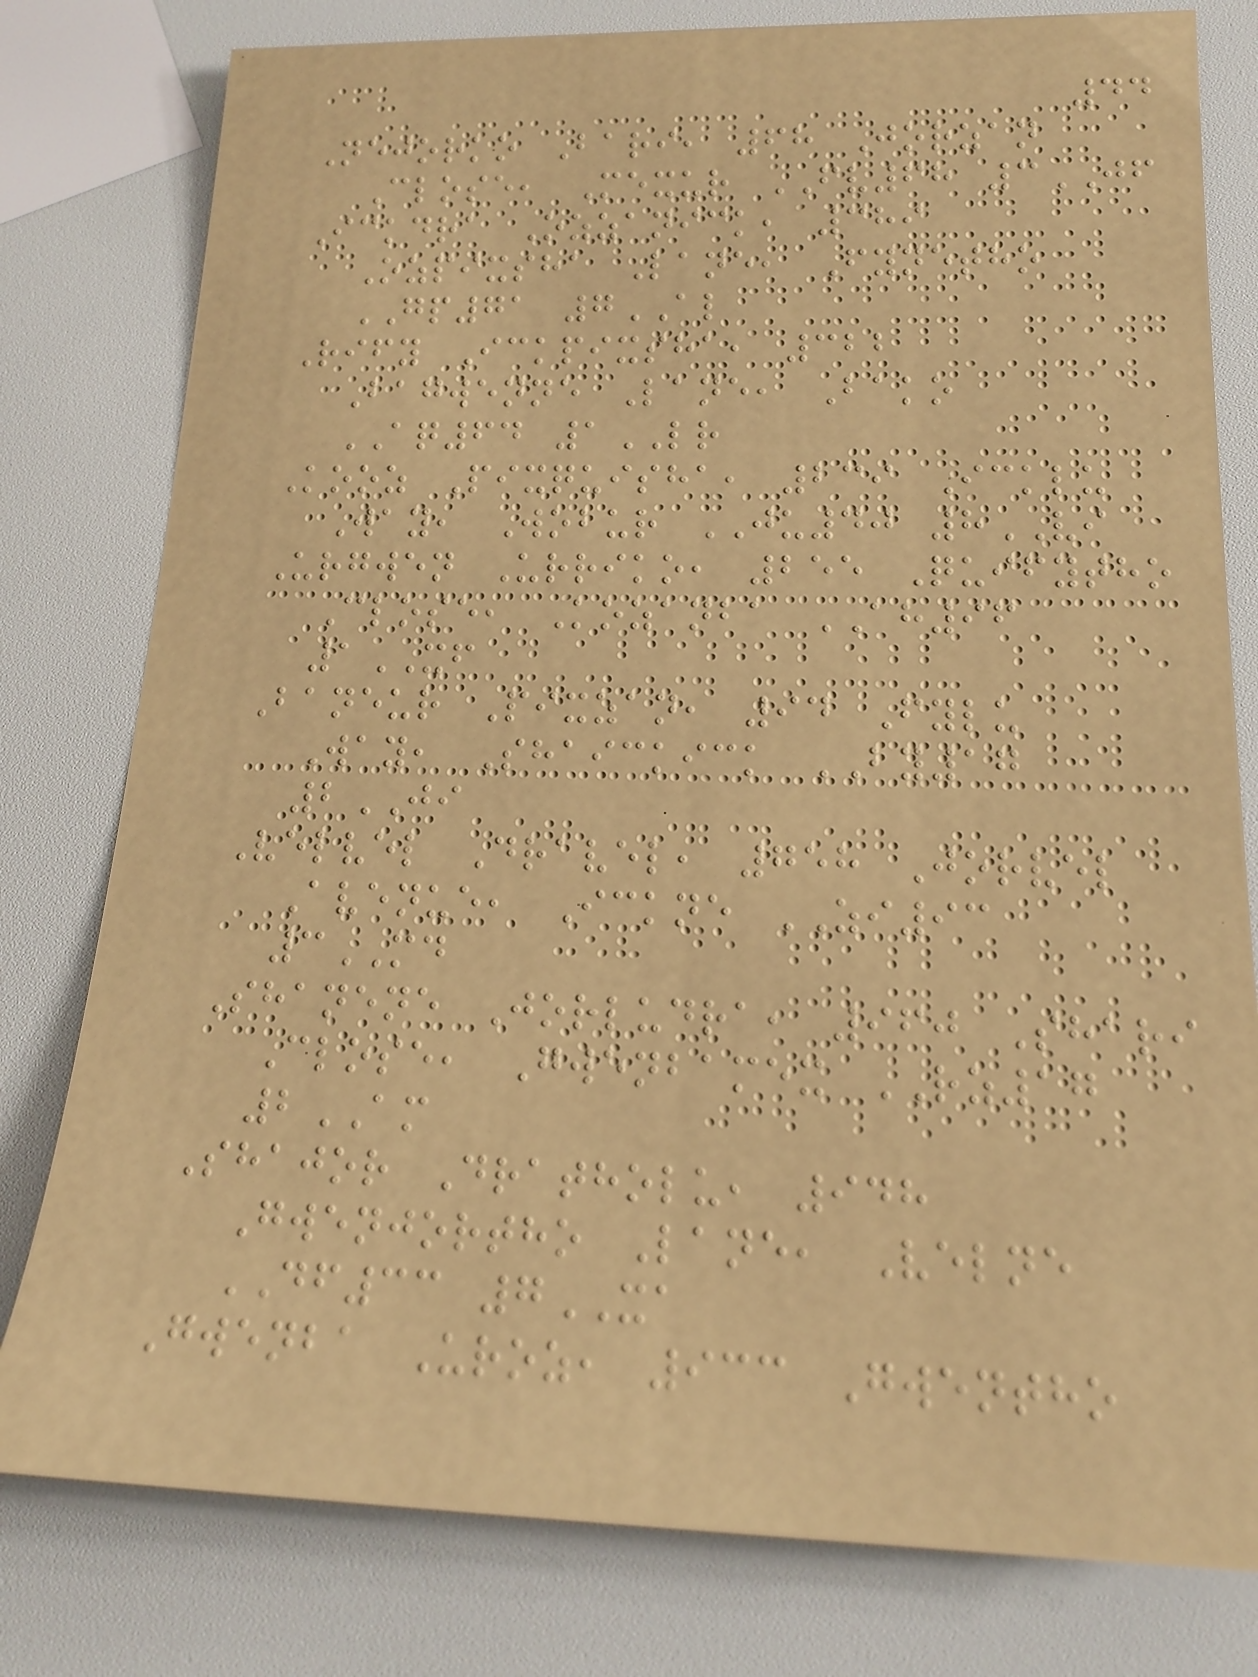44
Nejorko Bari, 68 Jorzan
Close, Mexur FV68 3JF
Ickdra Ozzanick, 389
Ozpixsha Lane, Fynetho
GP71 7AL
Rify Ickpixsha, 322
Bagwenne Lane, Bako
AQ64 1LR
Kooz Pixquisha, 239 Icklu
Way, Wobur JU40 8VI
Urgwen Urriko, 255 Quifytho
Close, Kozanba AH96
1XF
Baneur Pixzan, 94 Fylu
Way, Shaickick BY17
2JI
Velvel Dravel, 758 Jorvel
Avenue, Ickne ZI93
3MD
Shanene Jorludra, 960 Shari
Close, Gwenbamex RZ17
2AM
Shajor Dratholu, 948
Gwenjortho Lane, Velne
DF33 7XA
Gwenba Uroz, 933 Gwentho
